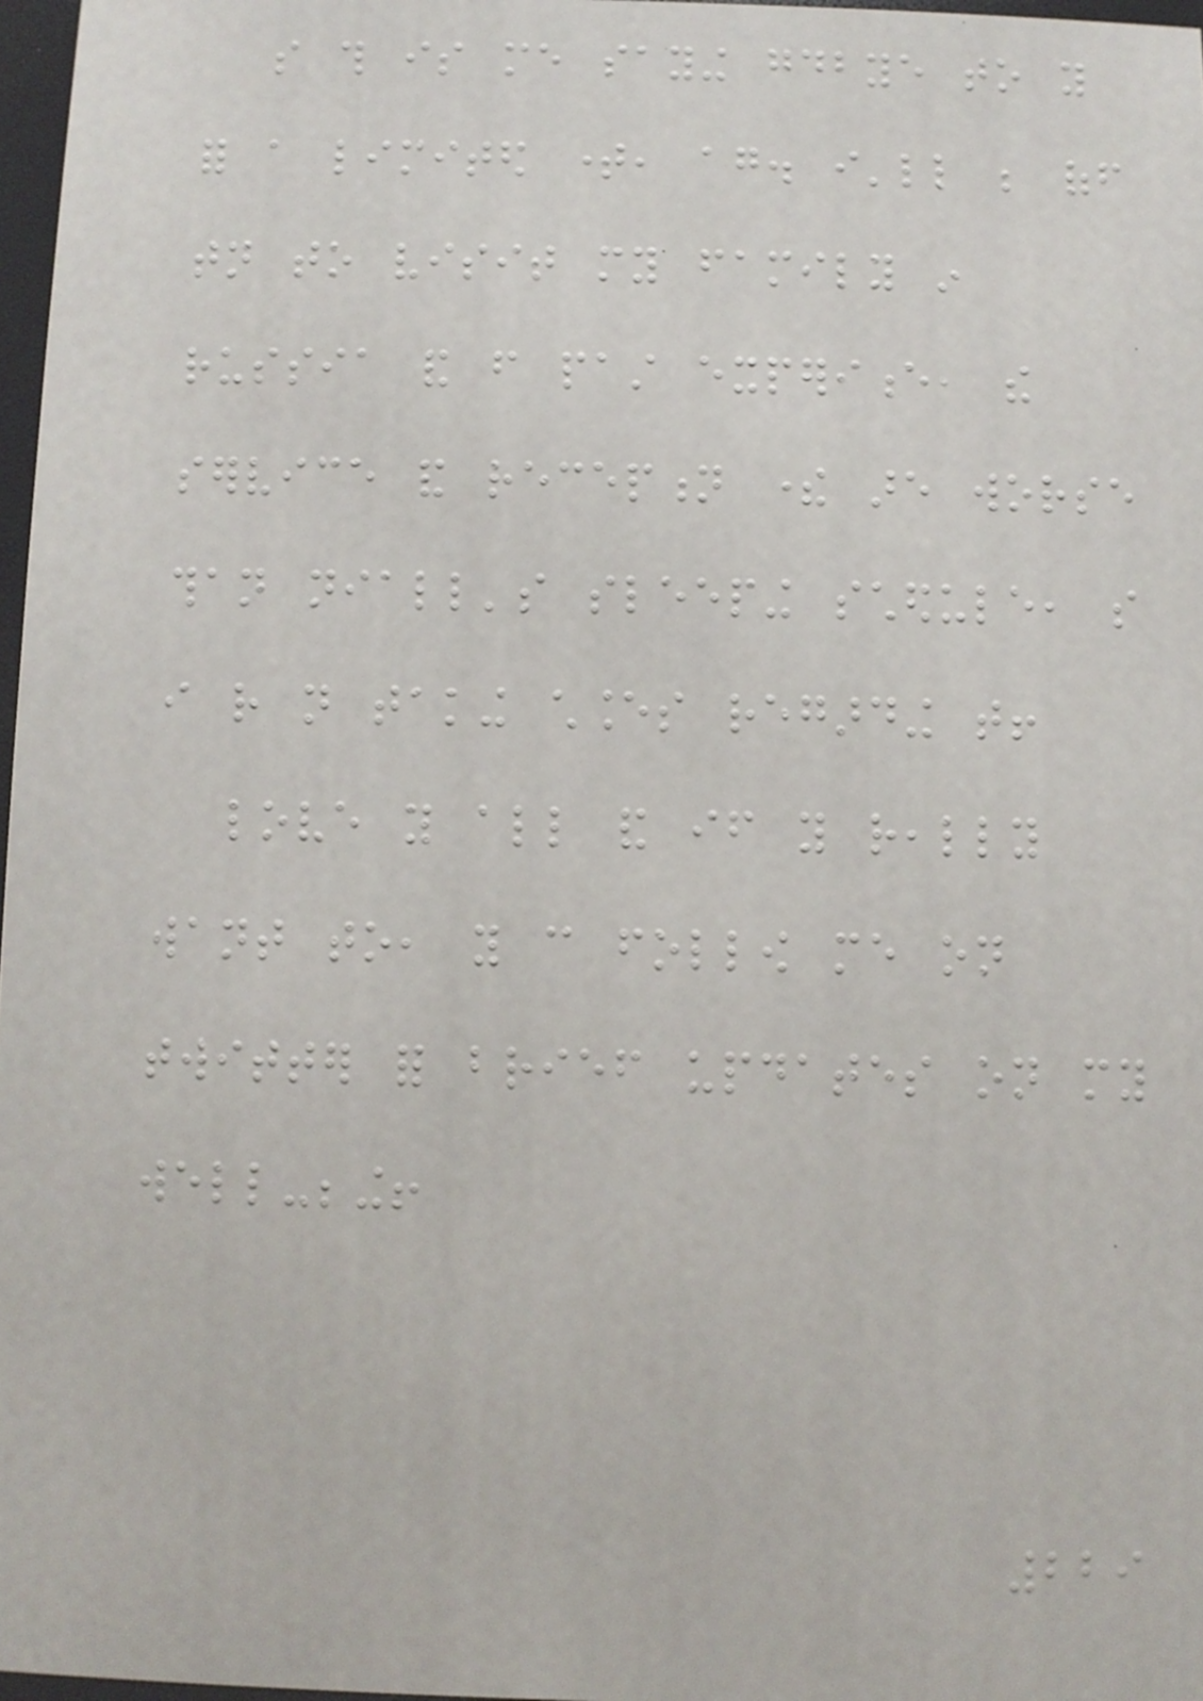so this is me saying goodbye to you
for a limited time, again. i'll be off
tonight to visit my family in
russia and from past experience, the
service and reception there are worse
than niall's sleeping schedule, so
i rather not taking chances regarding that!
love you all and if you really
want to, you can follow me on
twitter for brief updates on my
well-being!
229
